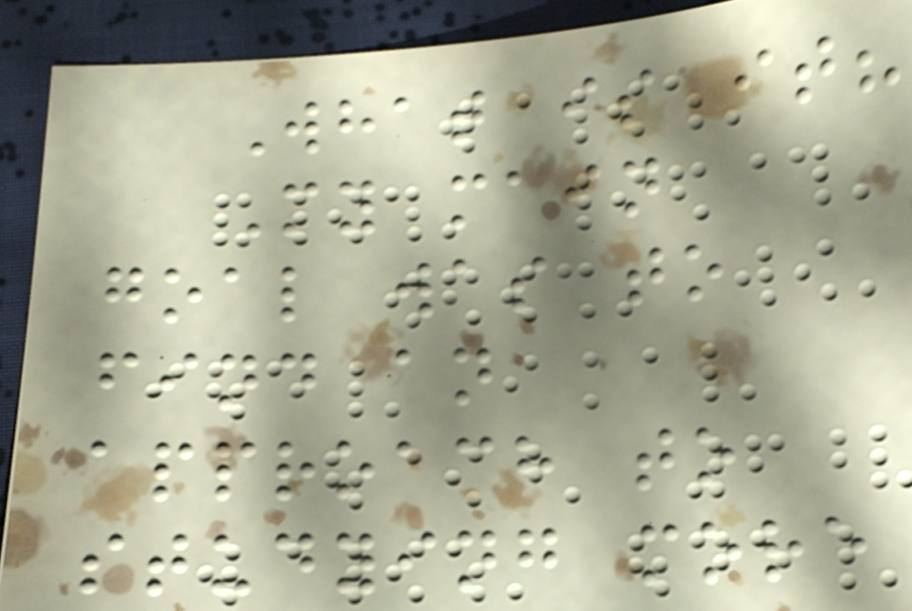What is it?
My main
goal was to
find an
approach to
studying more
